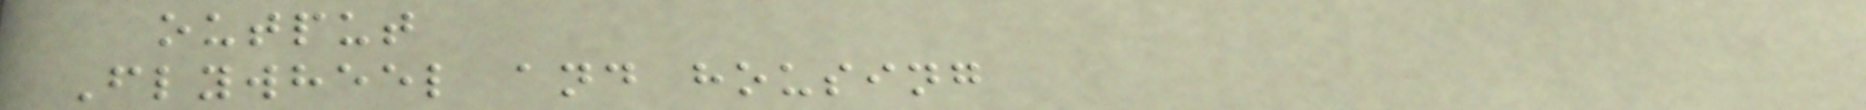output
Flywheel and housing
